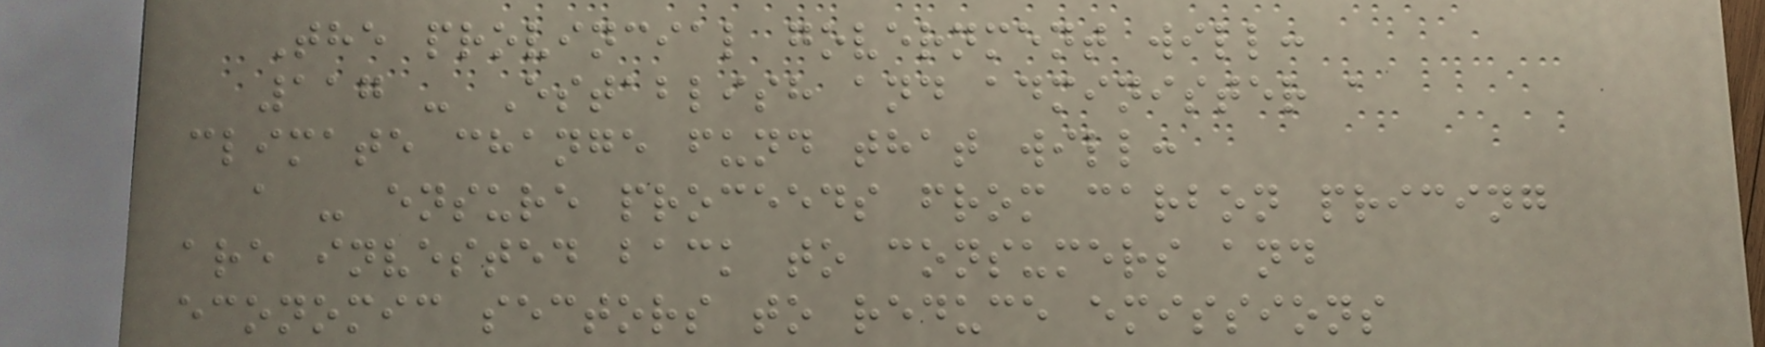The provincial government will:
117 - Establish and administer a
climate change fund that will:
a - ensure proceeds from carbon pricing
are invested back to consumers and
economic sectors to reduce emissions
